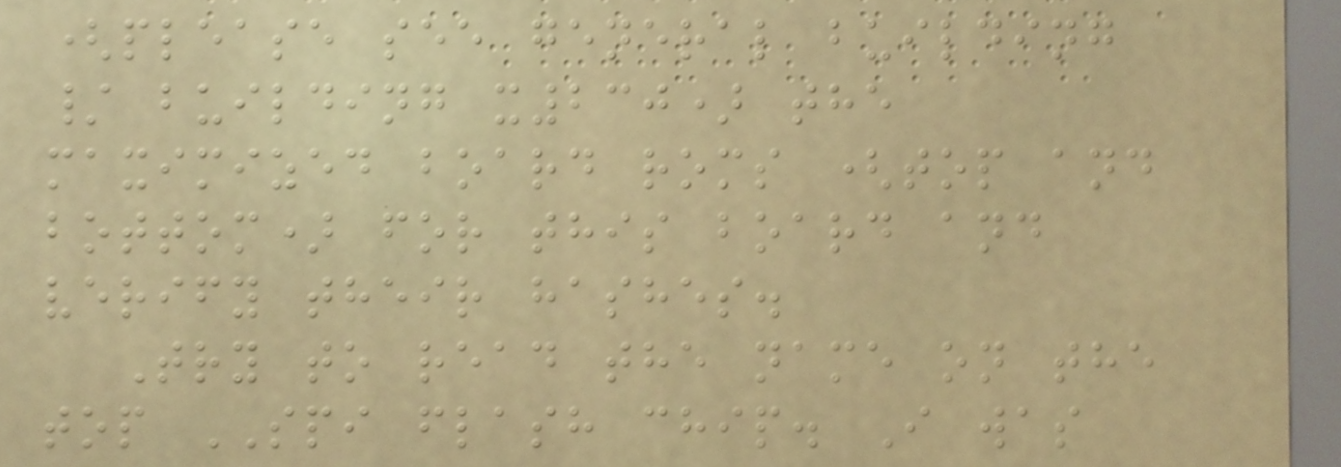(please see general building
/ building x230) the
maximized board roms (top and
bottom) for this board and
verify their hashes.
Try to read the name on the
top SPI flash chip. I was
